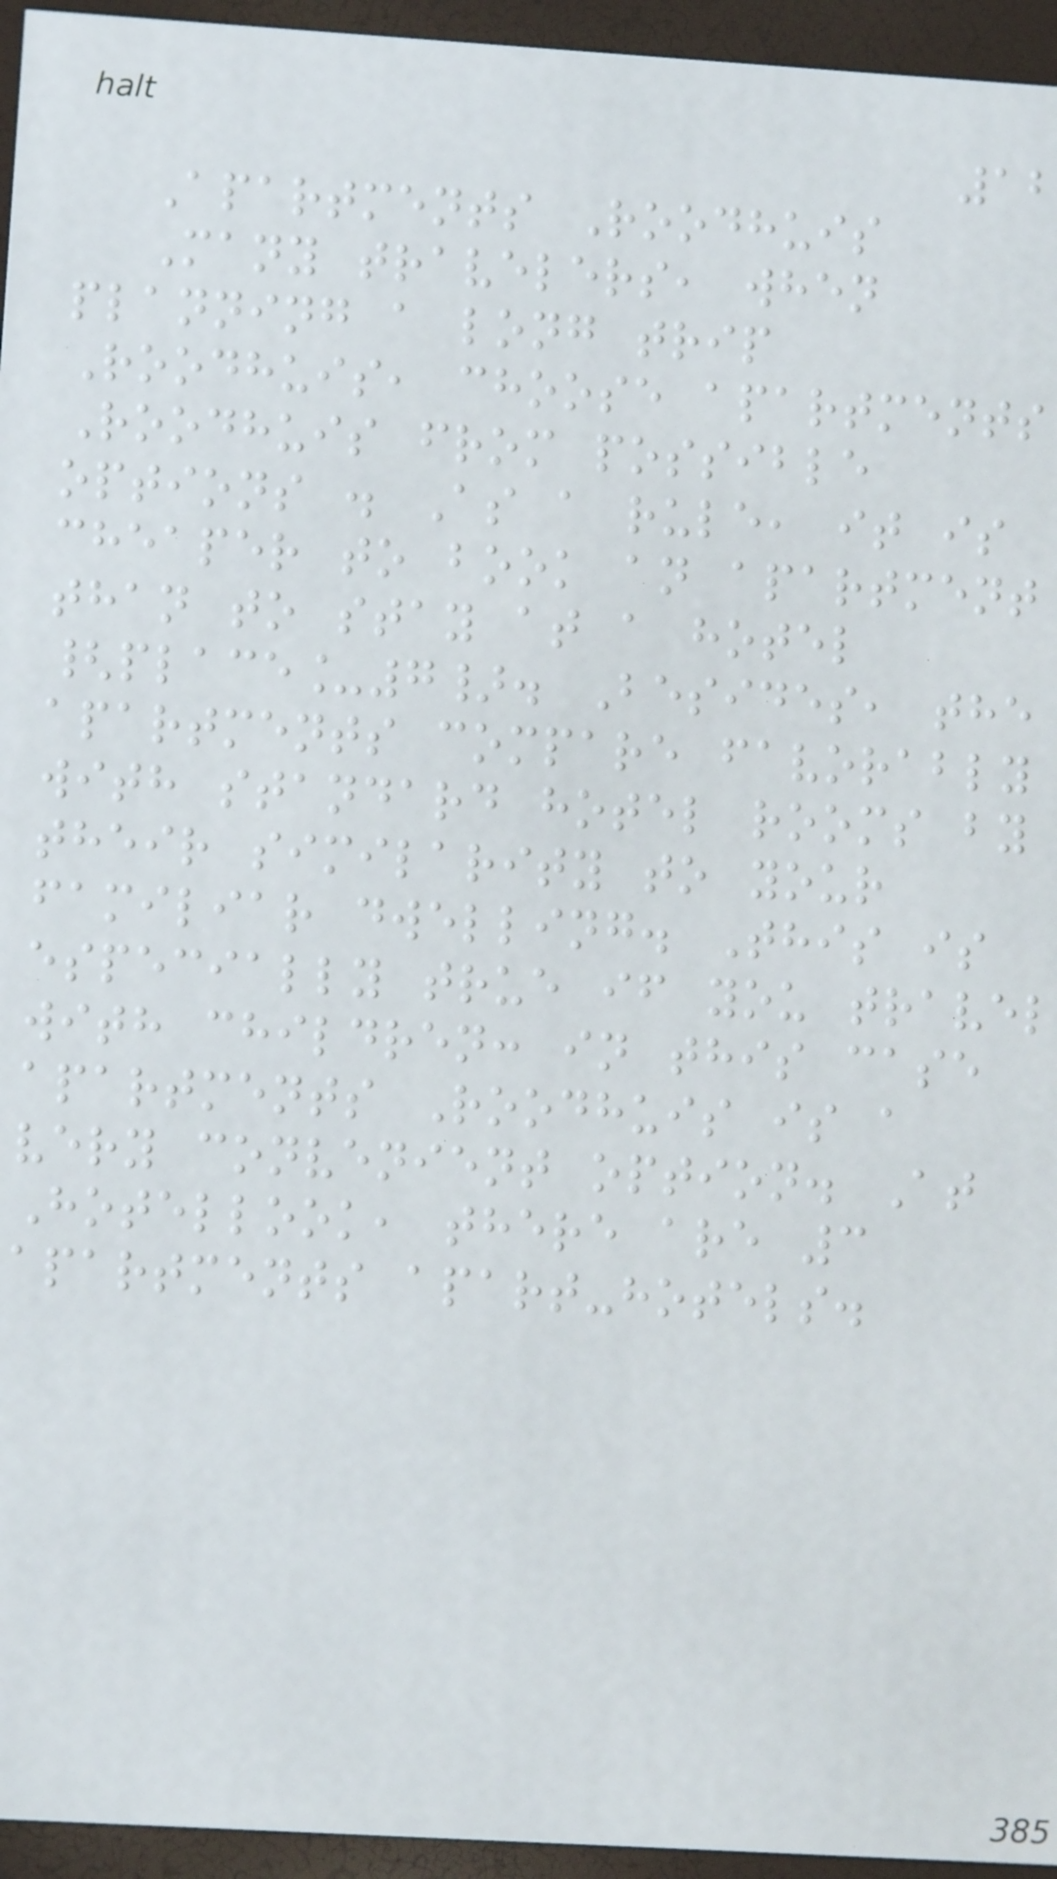Apartments Roodhuis
Many travelers, when
planning a long trip
Roodhuis, choose apartments
Roodhuis from possible
options . As a rule, it is
cheaper to book an apartment
than to stay at a hotel
{place_7}. Besides, the
apartments compare favorably
with standard hotel rooms by
their similarity to your
familiar dwelling. This is
especially true if you travel
with children: in this case
apartments Roodhuis is a
very convenient option. At
Hotellook, there are 3
apartments apart-hotels.
